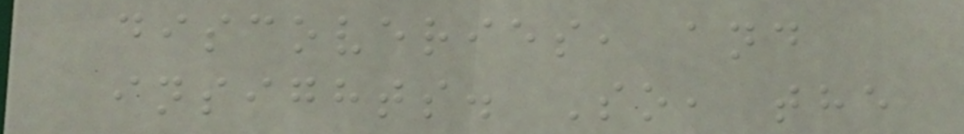discoveries, and
insights. So, the
